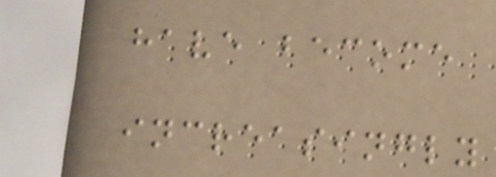have become
increasingly
